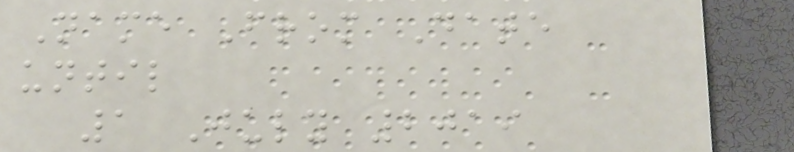Name From Date
until
1 July 2019
